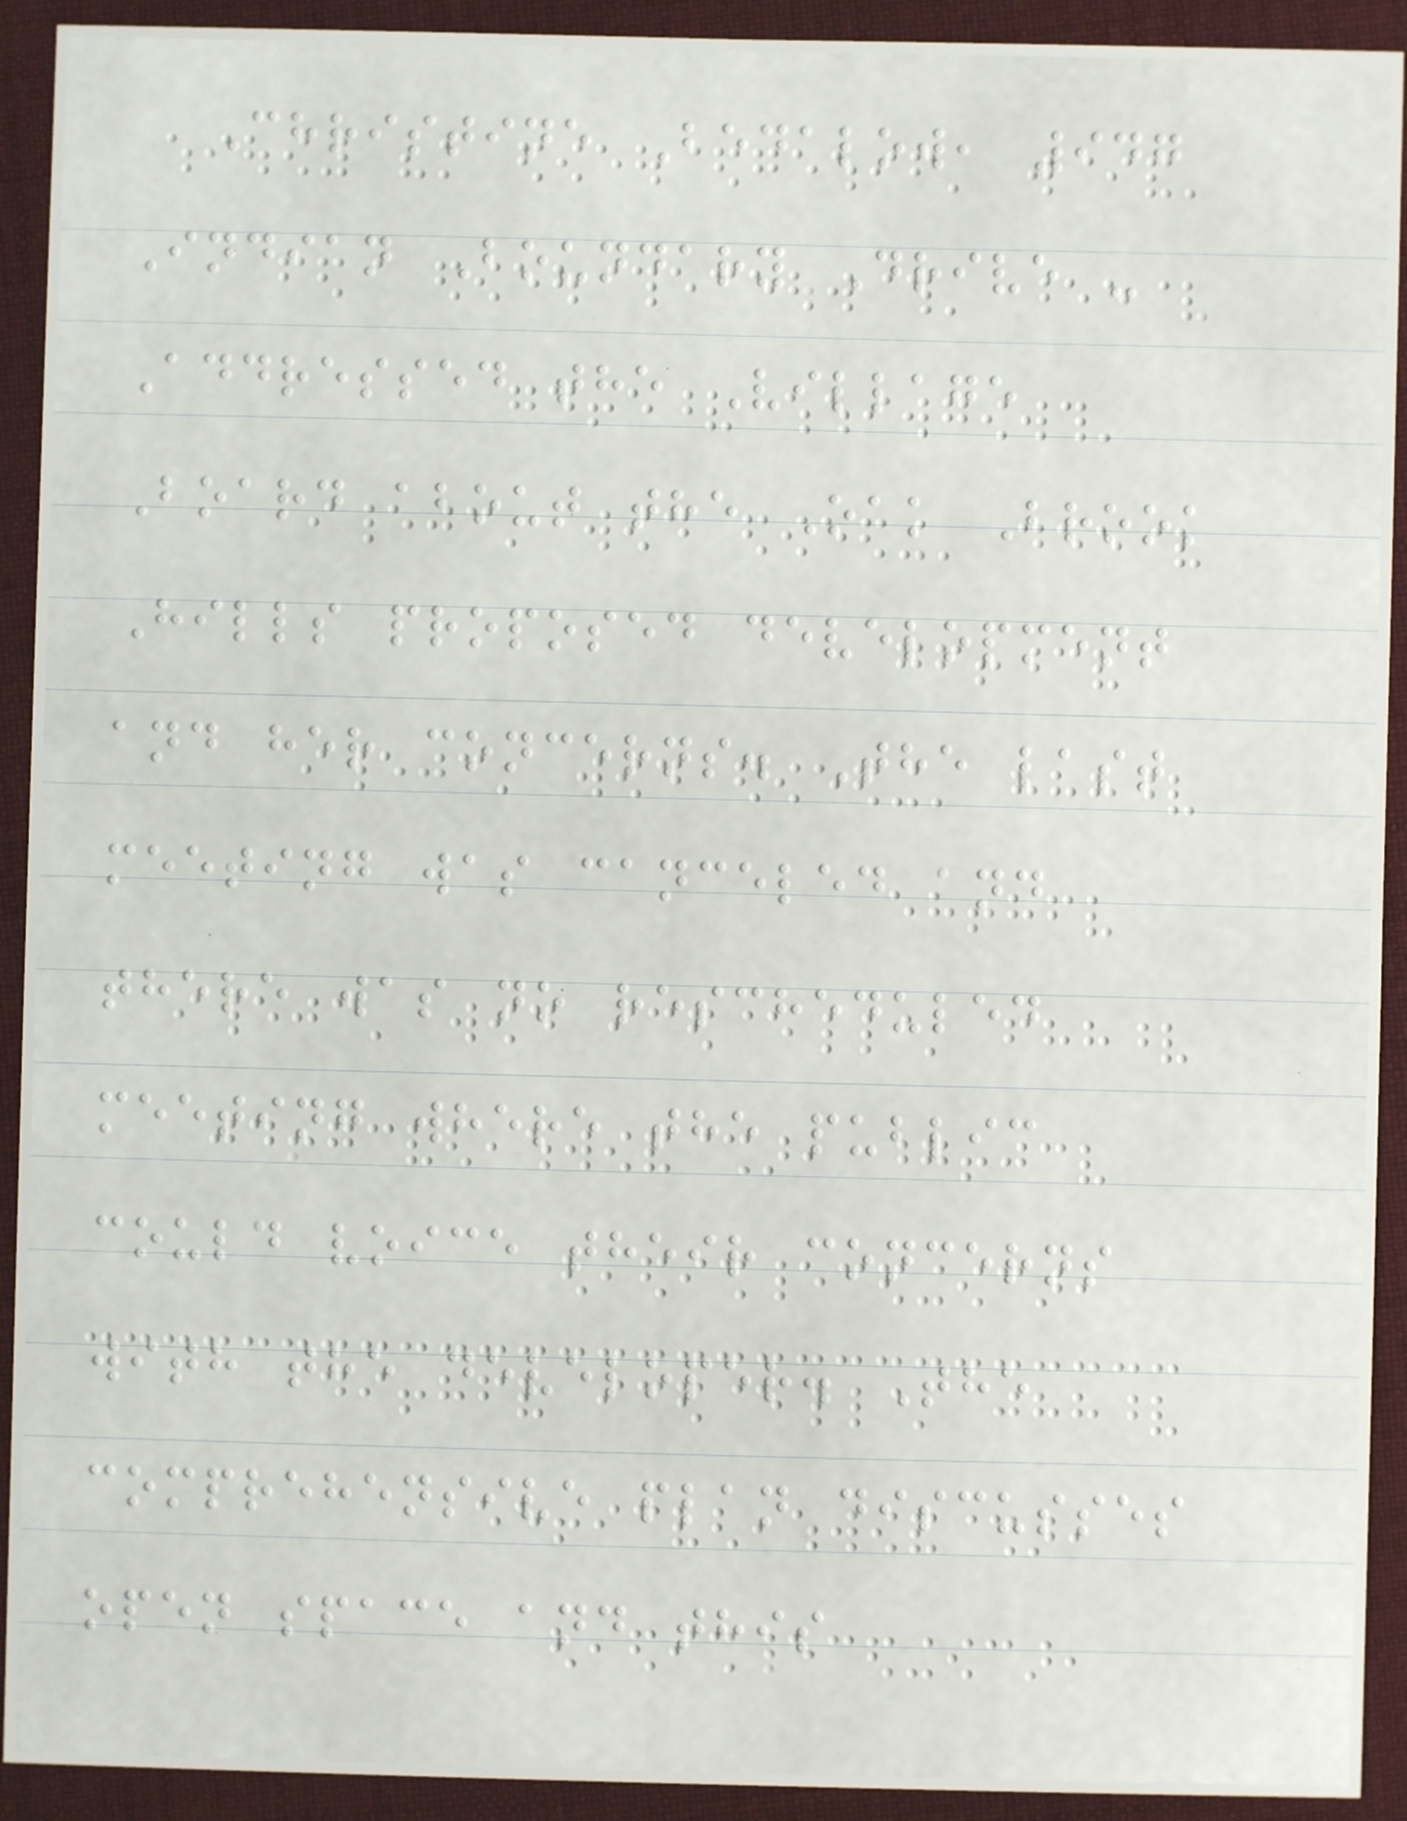Christine Bedalow, 947
Indian Boundary Drive -
Addressed the Village
Board about the Oak Brook
Hills proposed development
and her concerns. The last
meeting was canceled and
there was no rescheduled
meeting where the public
could voice their concerns
with the developer. The
comprehensive plan discusses
open space and this
